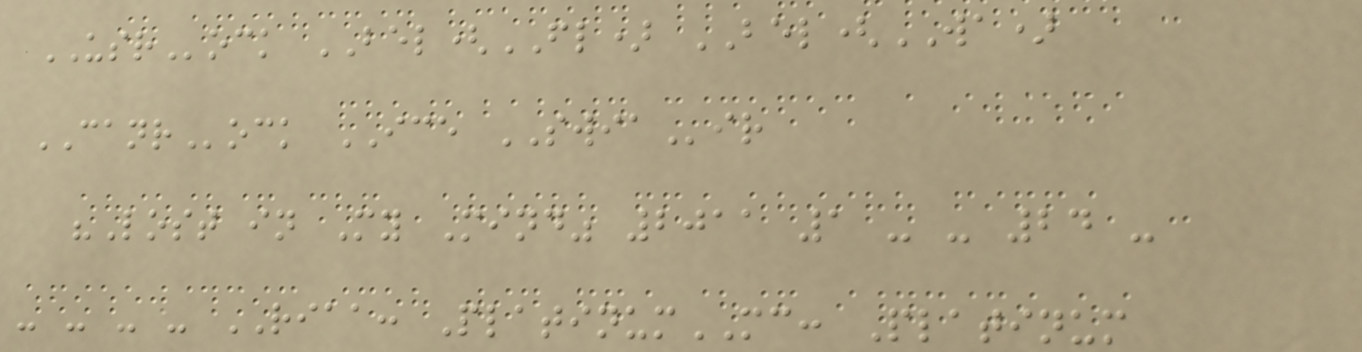USRock BEL(FL) BEL(WA)
CANRock ICE SWIAir
"Lost in My Mind" 2011 1 - - 24 -
- - - - RIAA: PlatinumMC: Platinum
